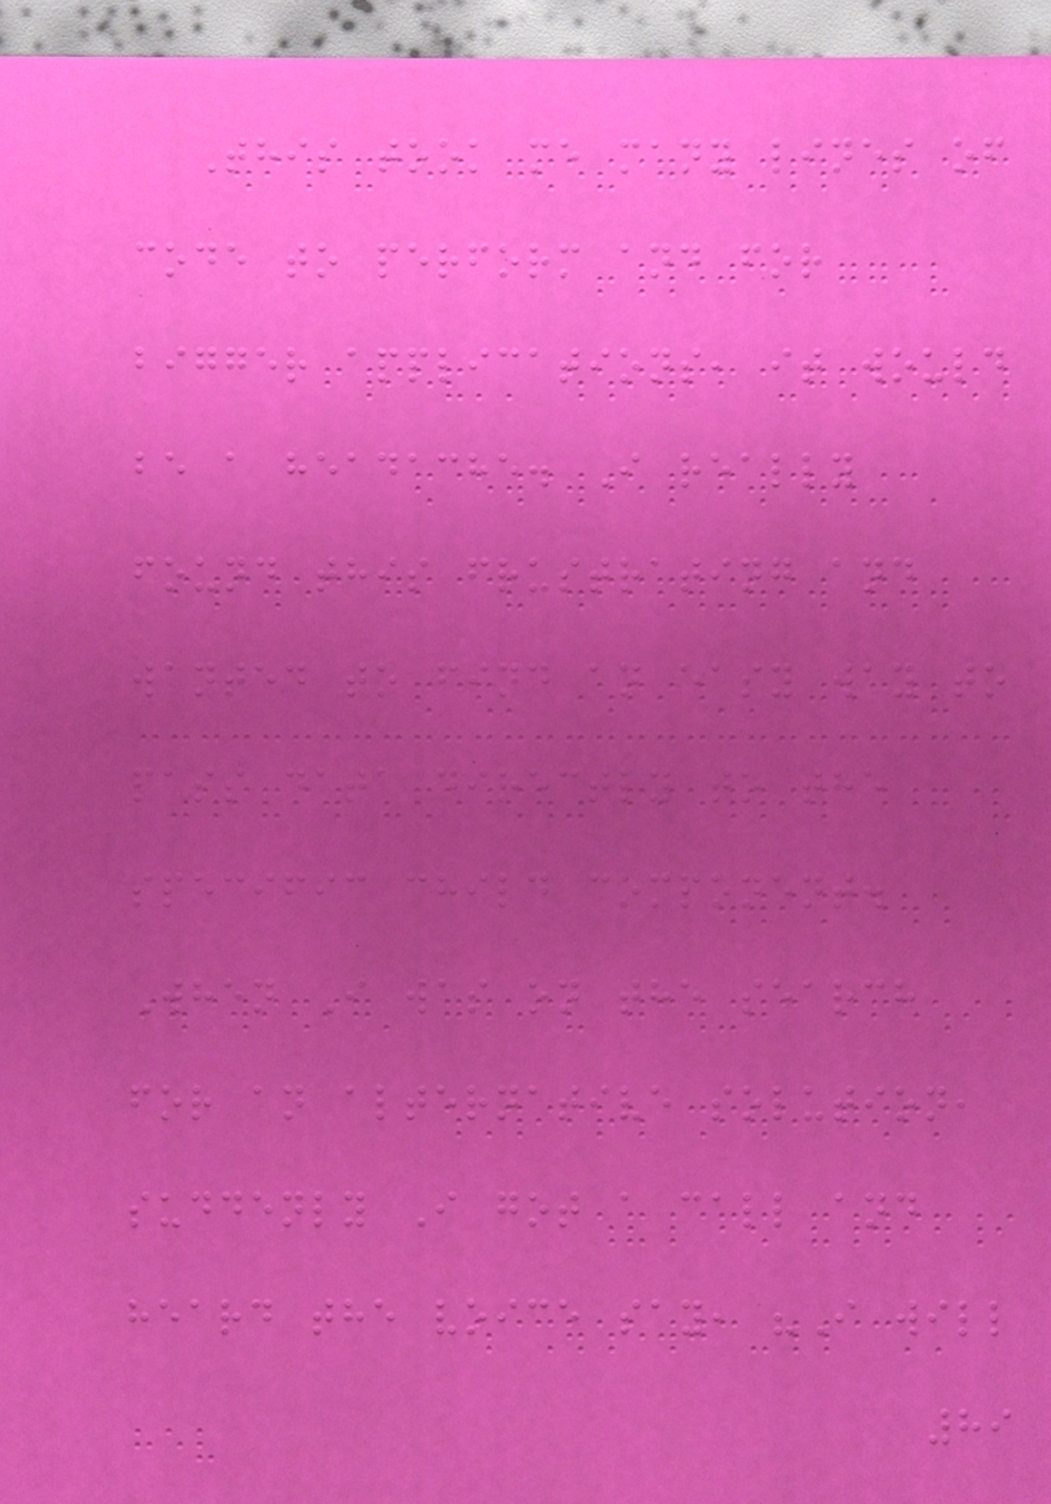This took me many lines of
code to perform and for
bigger applications, it would
be a headache. I really
found this frustrating and
wanted to find an easy way to
pass data directly to the
specific child component.
When I was on the search
for an alternative solution,
suddenly I got a call and
heard the voice say, "I will
89
